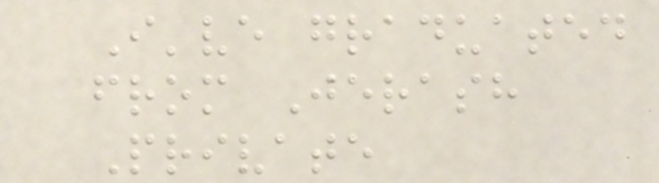I've graduated
from Jerash
Private
